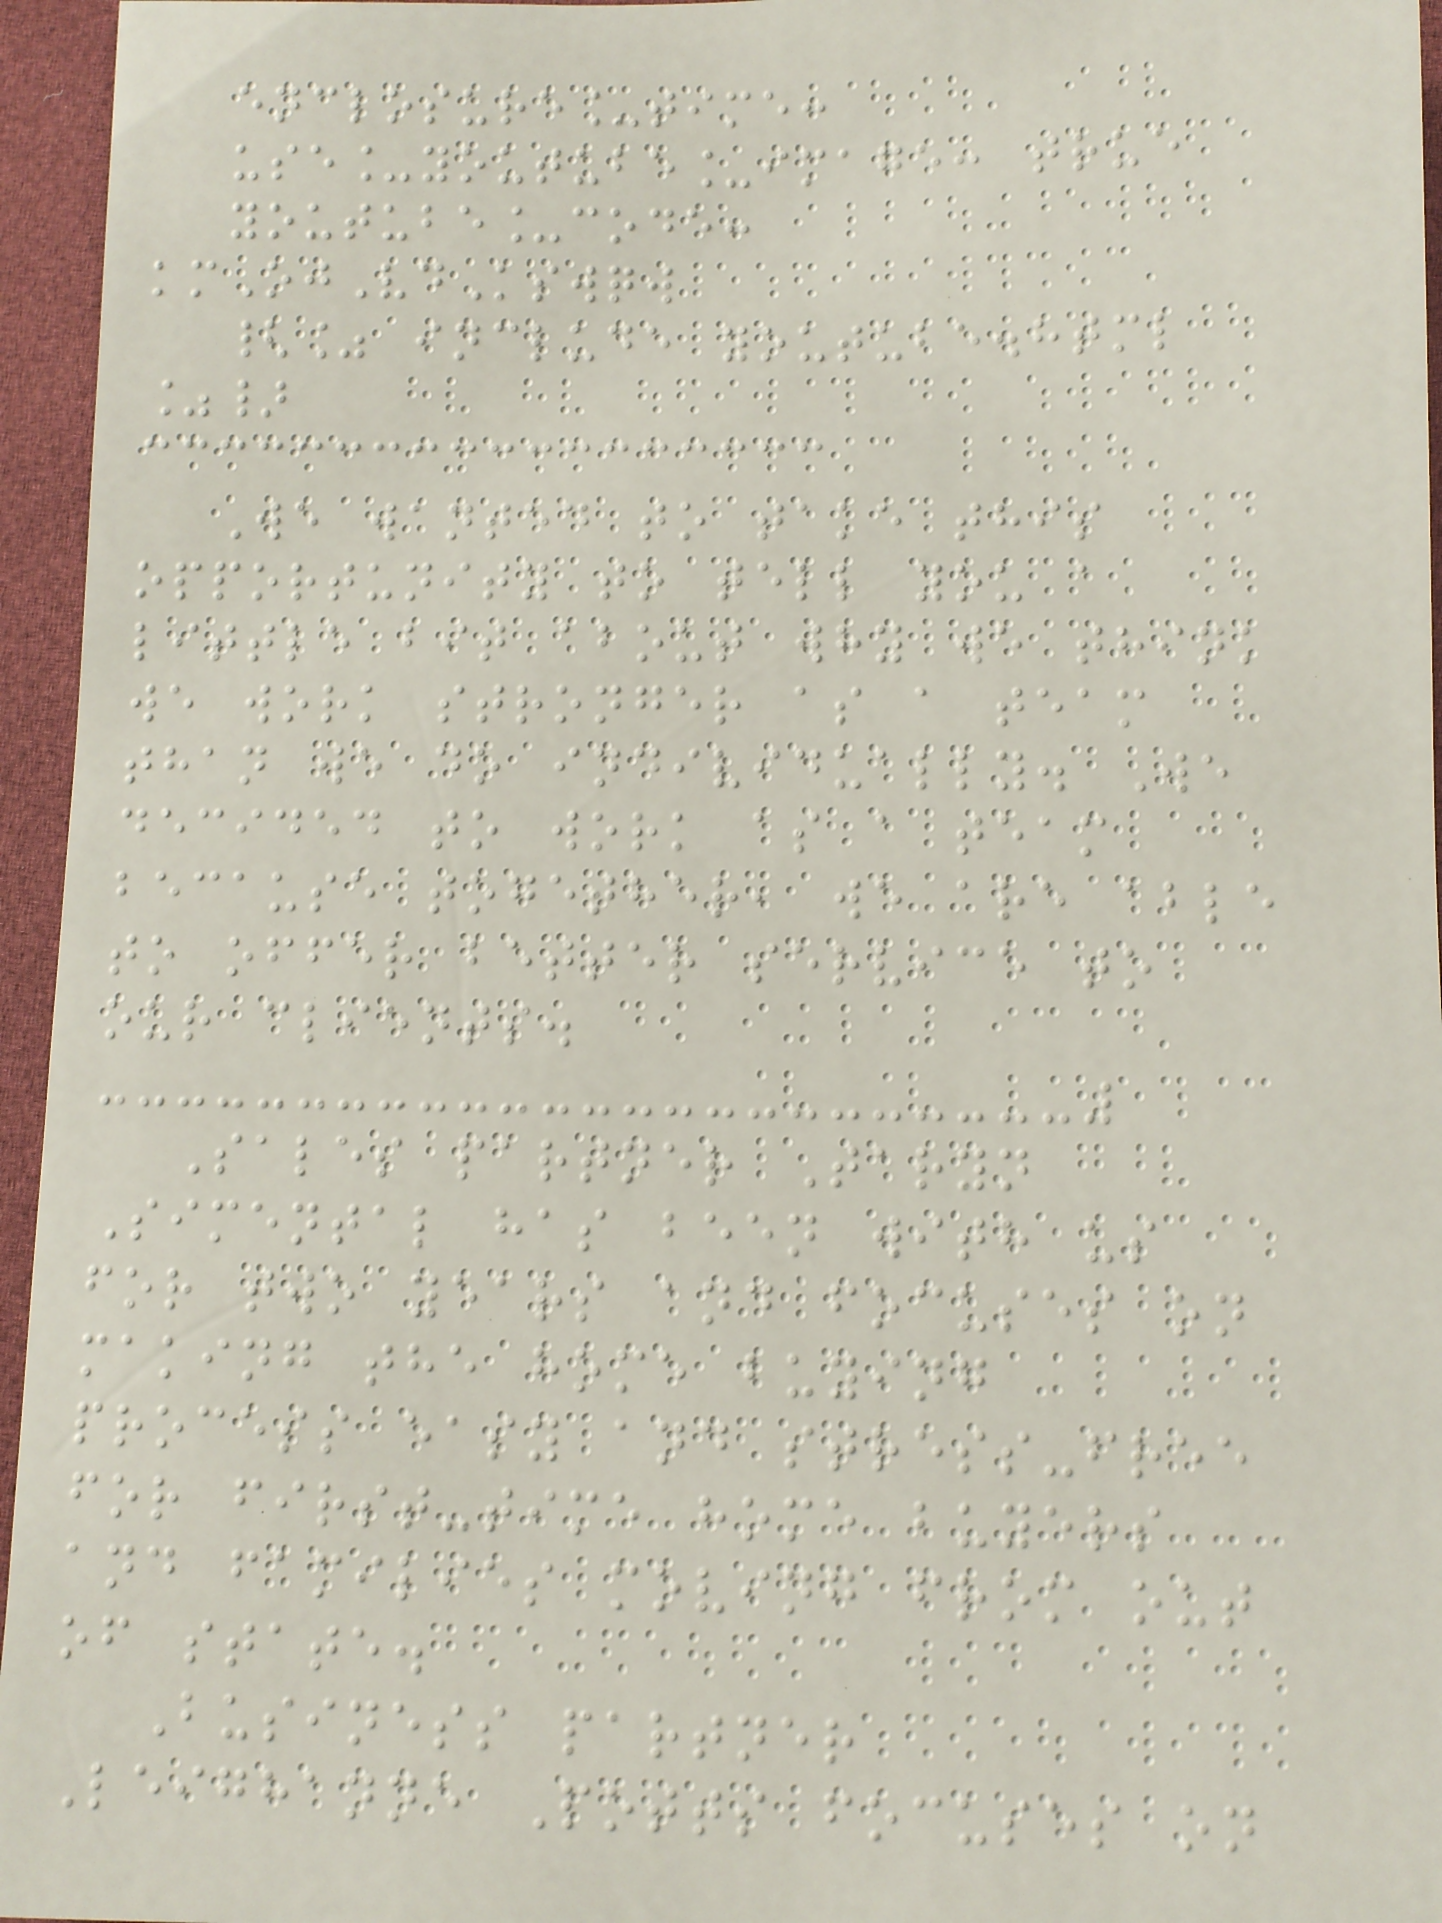enclosure_time:
use_youtube_image: true
youtube_code:
kmOjVdKswqw
{% include youtube.html
%}
We wanted to take this
opportunity to tell you a
little bit about why we think
we work stronger as a team
than we do individually. We
decided to work as a team
because together, we are able
to offer better service to
our clients.
Sales partner Taryn
Simental has been with us
for two years and focuses on
making the home buying
process easy and stress-free
for first-time home buyers
and families moving from out
of state.
Business partner
Leighanne Potts focuses on
